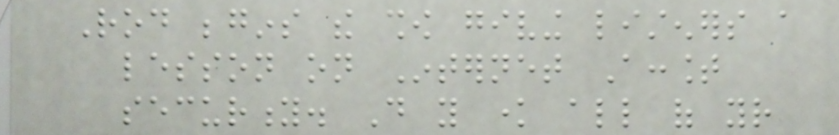Rod begins the show giving listeners a
lesson on Internet Account
security. Do you know all of your
